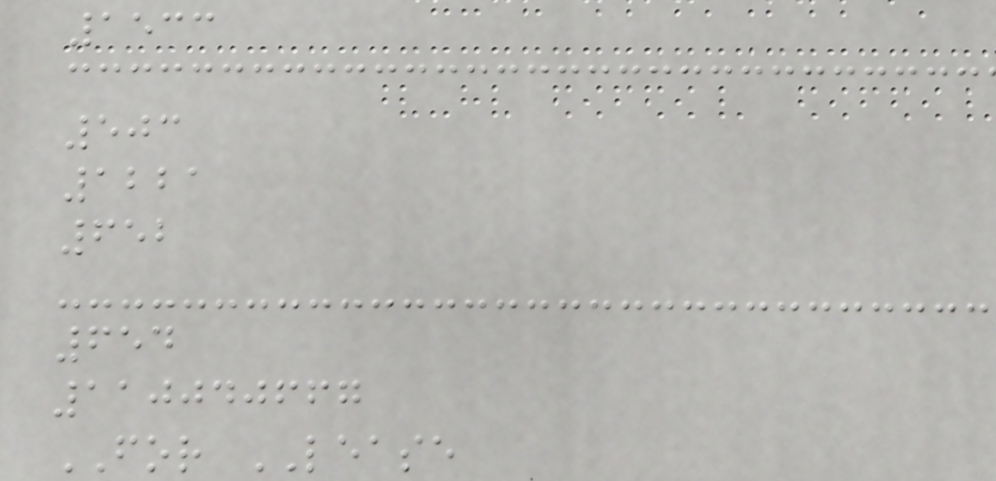1533
503
1221
652
654
110040667
FOR LEASE
